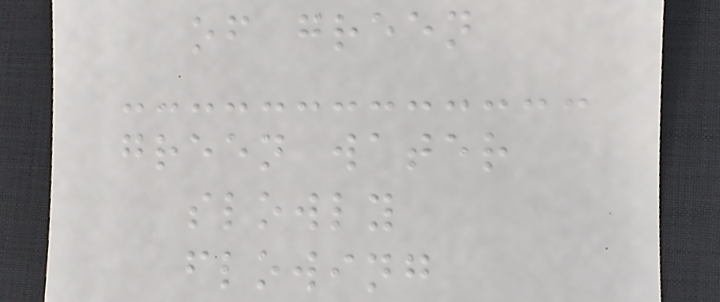of green
green water
slowly
flowing
